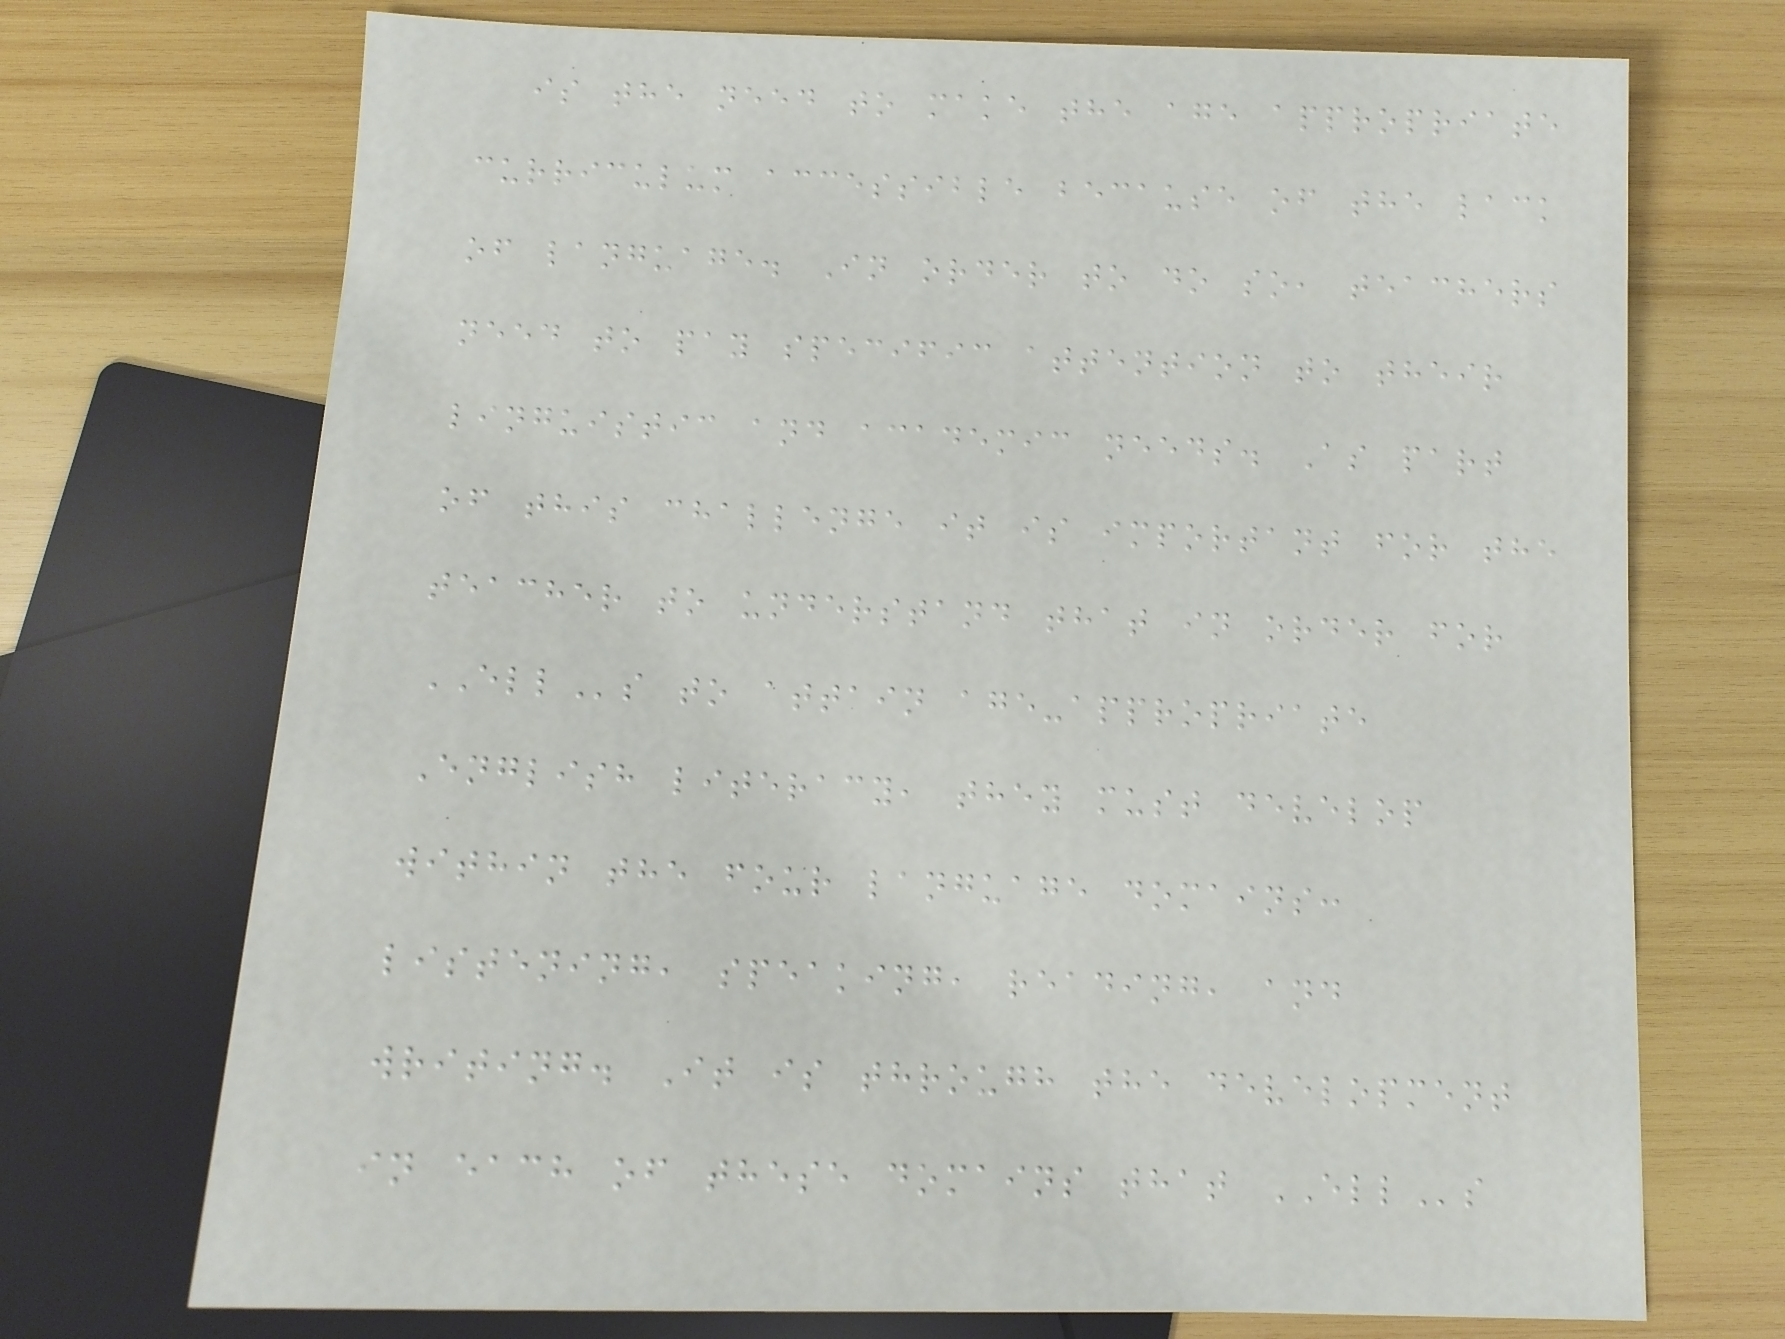is the need to make the age appropriate
curriculum accessible because of the lack
of language. In order to do so, teachers
need to pay specific attention to their
linguistic and academic needs. As part
of this challenge it is important for the
teacher to understand that in order for
ELLs to attain age-appropriate
English literacy, they must develop
within the four language domains:
listening, speaking, reading, and
writing. It is through the development
in each of these domains that ELLs
